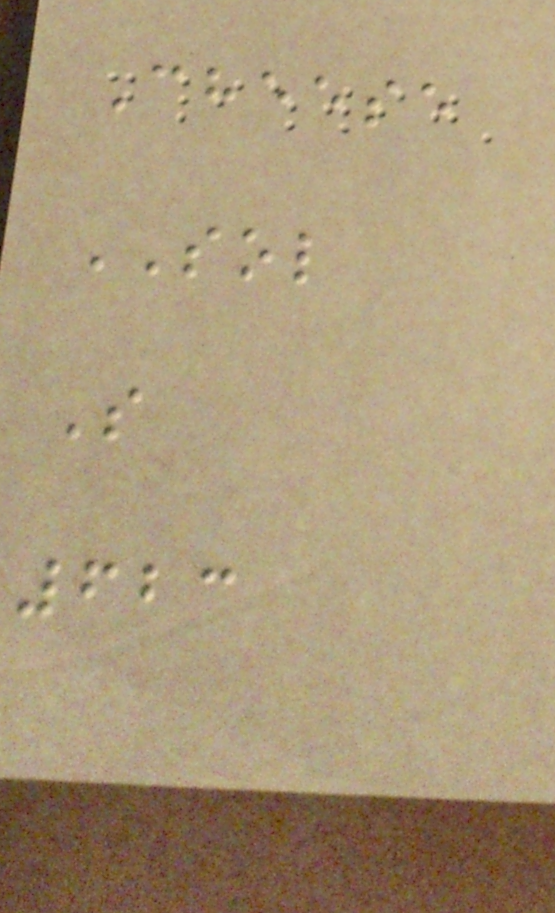Cheese
SOL
S
623
